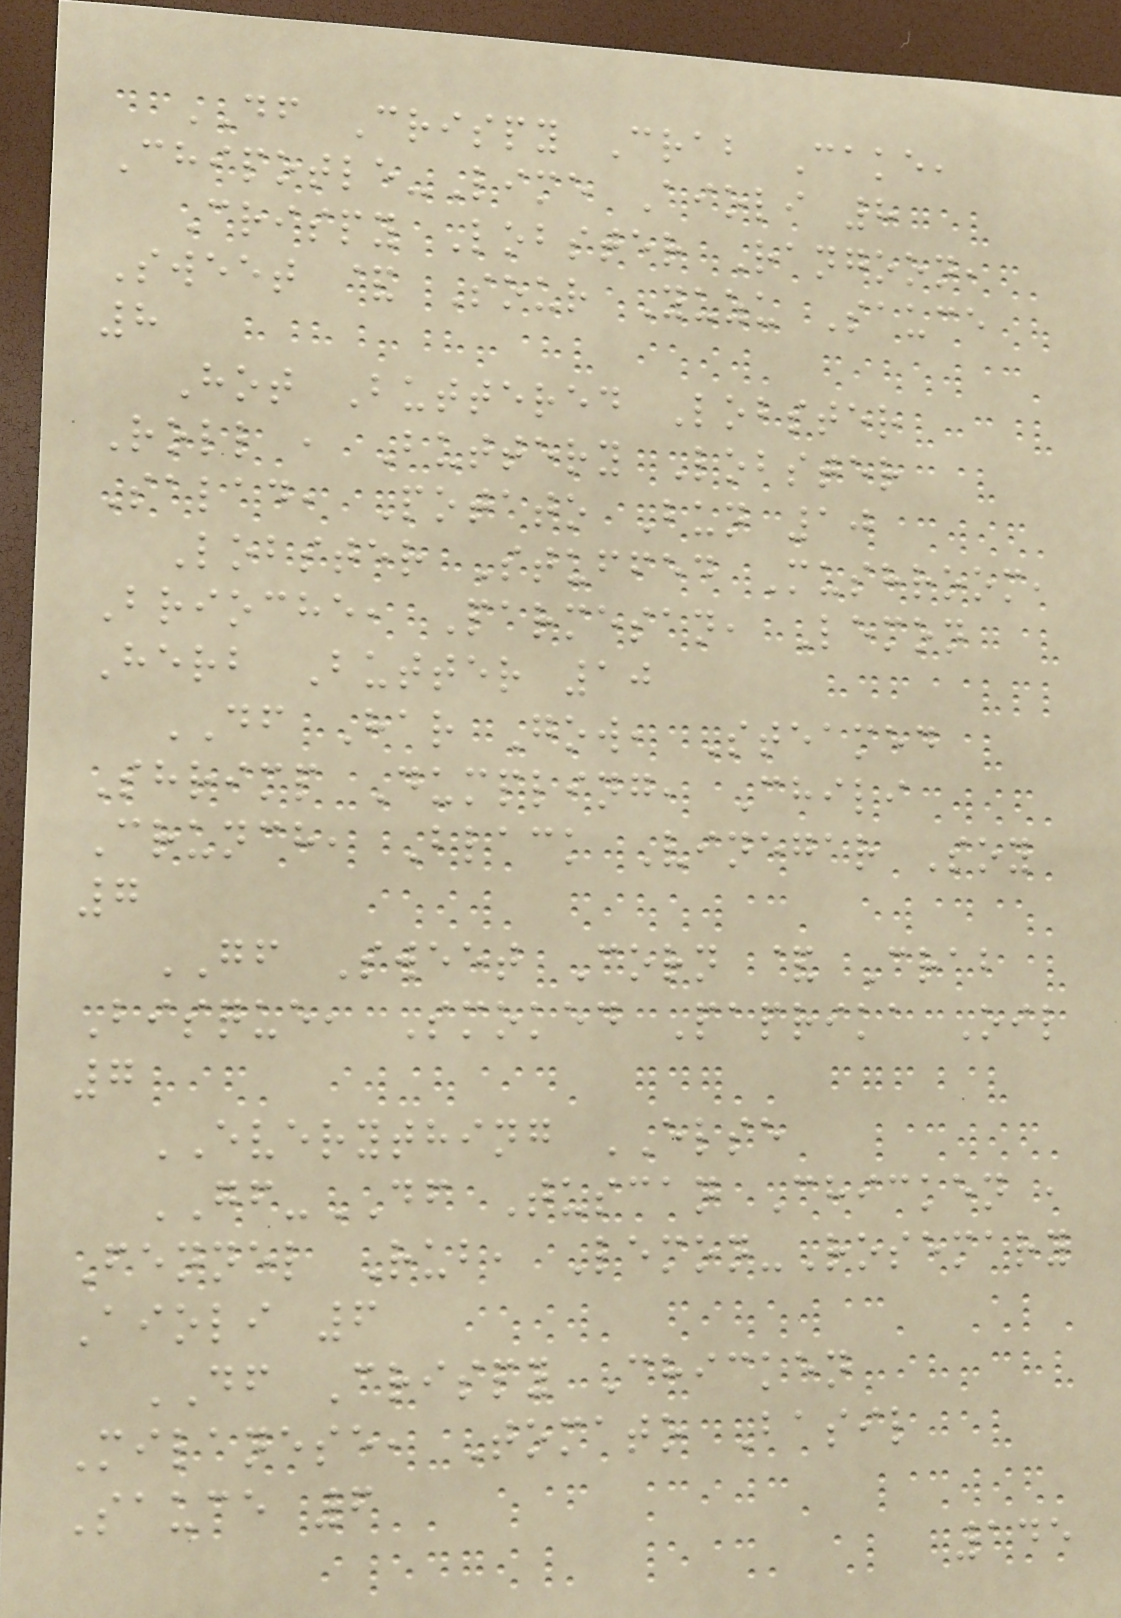DF Crispy Crab Cake,
Chipotle-Lime Aioli 8
Crispy Lobster Rangoon,
Sweet & Sour Yuzu Sauce
8
Hot Buttered Lobster
Roll , Buttery Lobster
Salad, Potato Bun 10
Lobster Stuffed Mushroom,
Brioche, Parmesan, Lemon
Herb Butter 10
DF Har Gow, Steamed
Shrimp Dumpling, Chili
Crunch, Black Vinegar Soy
7
GF Sweet Corn & Crab
Bisque, Smoked Paprika Oil
7
EVERYTHING ELSE
GF-DF Tuscan Chicken ,
Fennel Rub, Lemon-Rosemary
Aioli 6
DF Crispy Chicken
Milanese, Tomato Basil
Sauce 6
145
